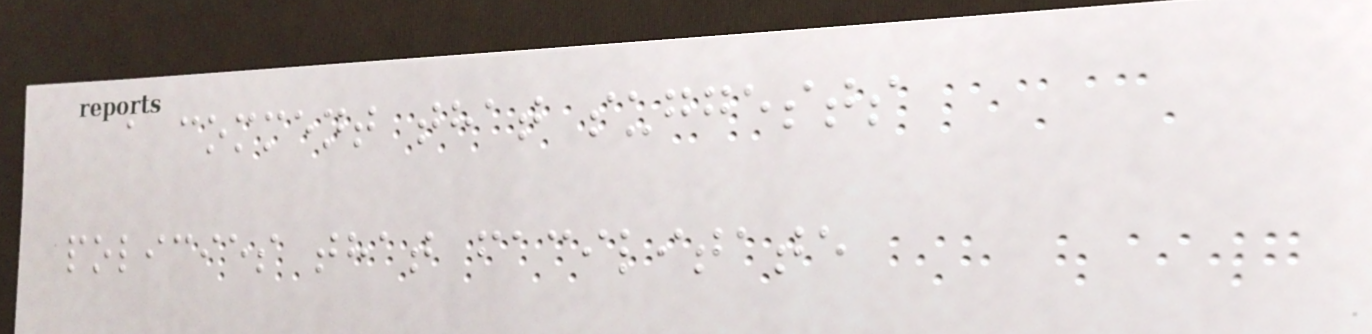a comment that suggests
policies that facilitate
